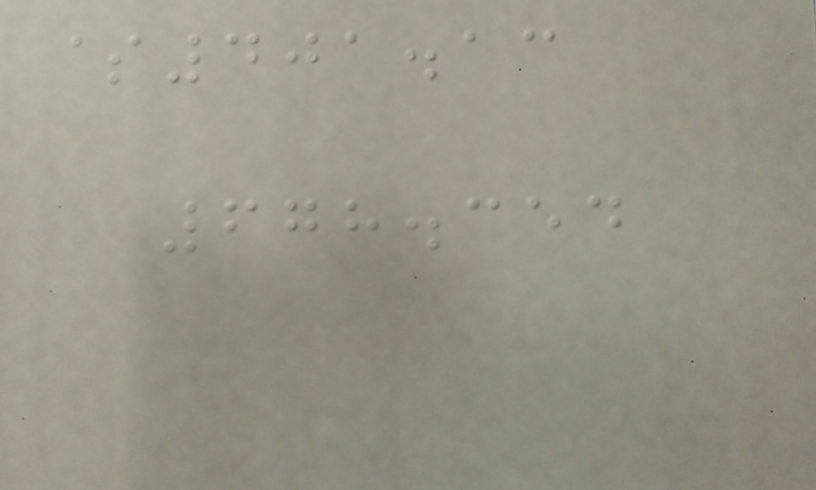$401.13
678.354
